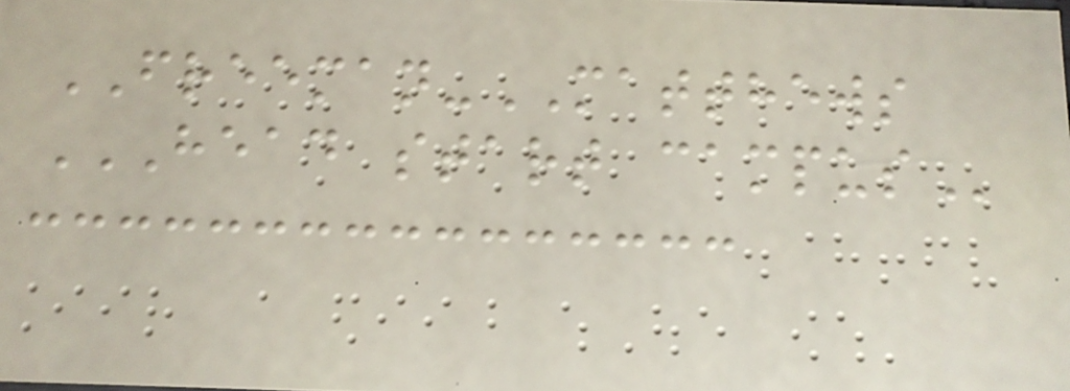FREEMAN-MATTHEWS
HEAD START CAMPUS
